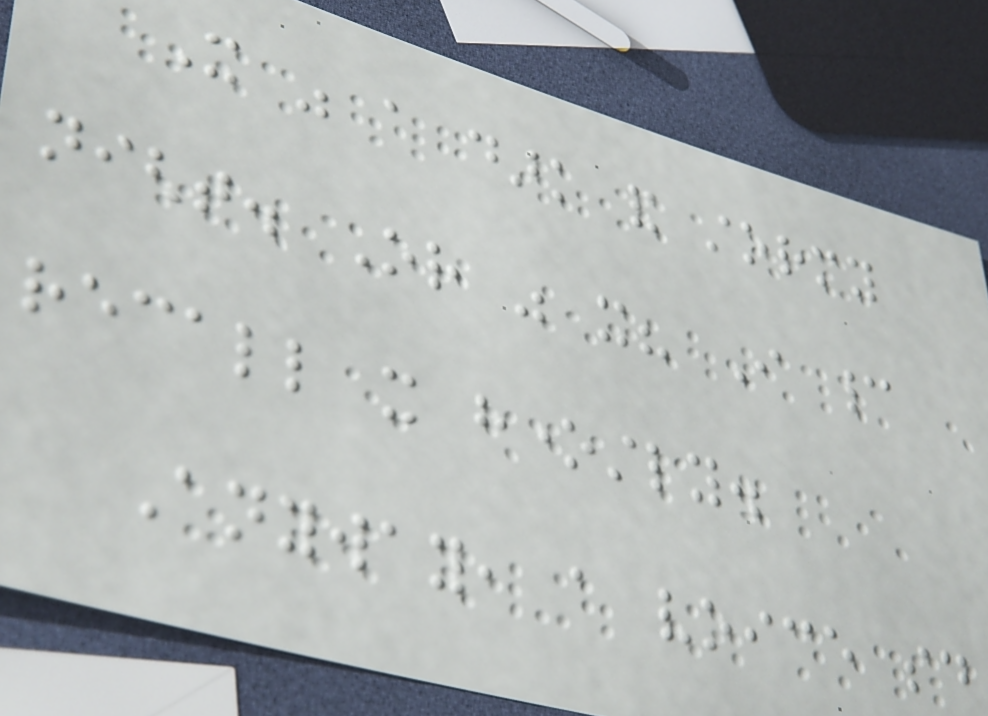It was a dark and stormy
night. Or was it? I cannot
recall it honestly.
Anyway, a voice said
